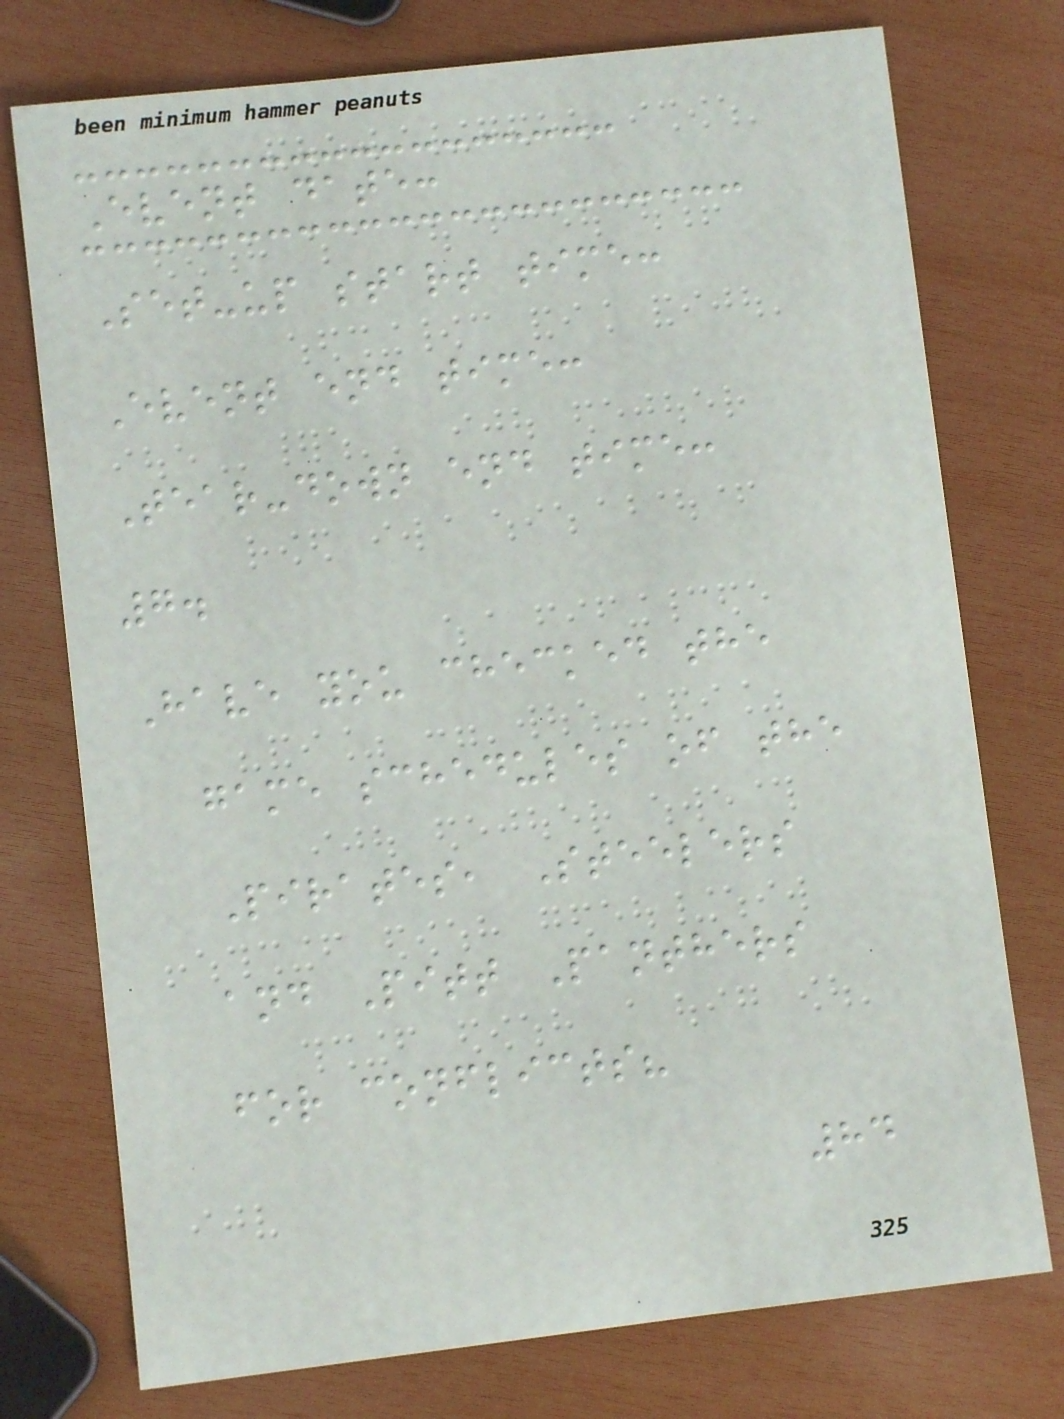Event date:
Set-up start time:
Event end time:
Tear-down end time:
7.
Have you checked the
game schedules of the
Pirates, Steelers
and Pitt Panthers
for conflicts?
84
